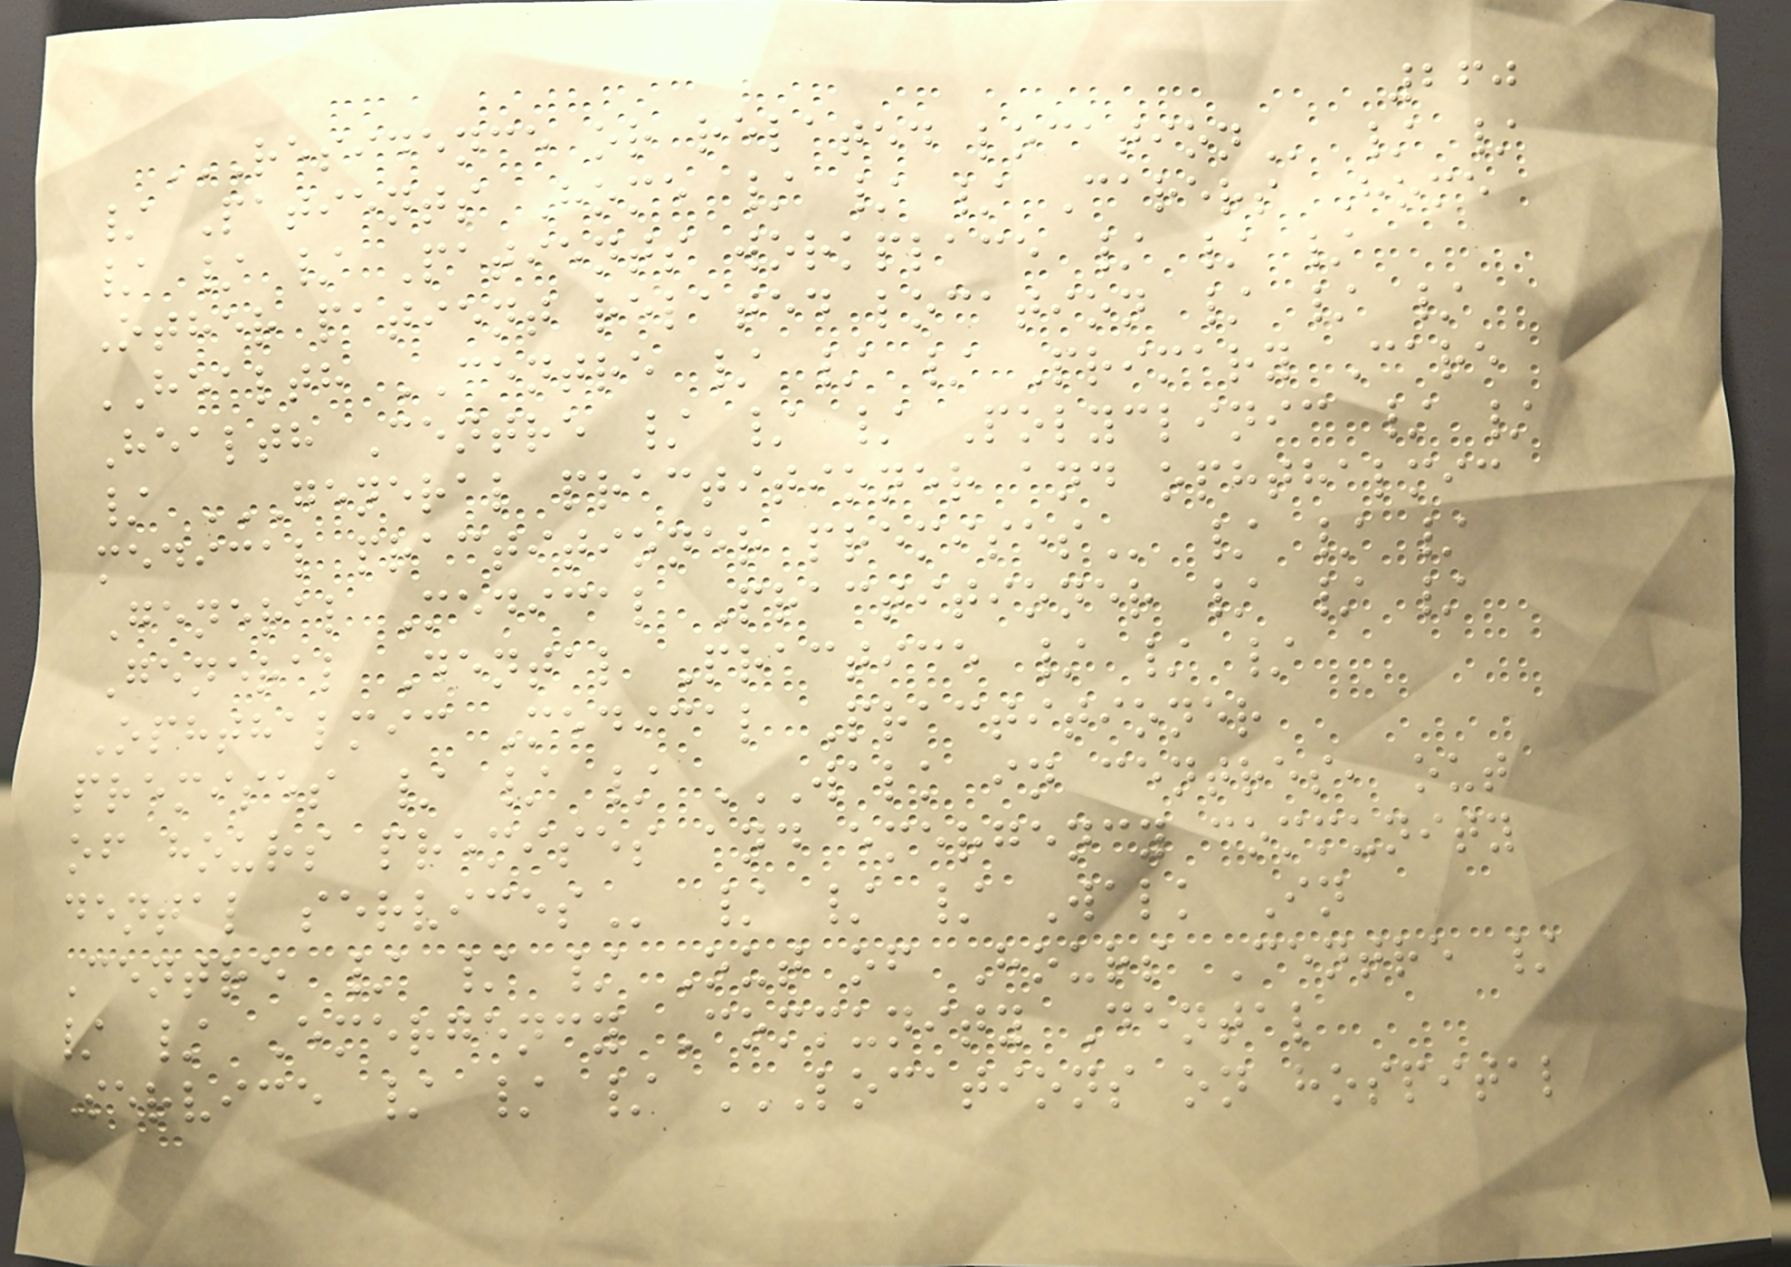260
RESIDENCE OR RELATED LOCATION / /
/ Patients Home / / / Carers Home
/ / / Patients workplace / / /
Other patient related location / / /
HEALTH CENTRE / / / Primary Care
Health Centre / / / Polyclinic / /
/ GENERAL PRACTITIONER AND OPHTHALMIC
MEDICAL PRACTITIONER PREMISES / / /
General Medical Practitioner / / /
General Dental Practice / / /
Ophthalmic Medical Practitioner
premises / / / WALK IN CENTRES, OUT
OF HOURS PREMISES AND EMERGENCY COMMUNITY
DENTAL SERVICES / / / Walk In
Centre / / / Out of Hours Centre /
/ / Emergency Community Dental
Service / / / LOCATIONS ON HOSPITAL
